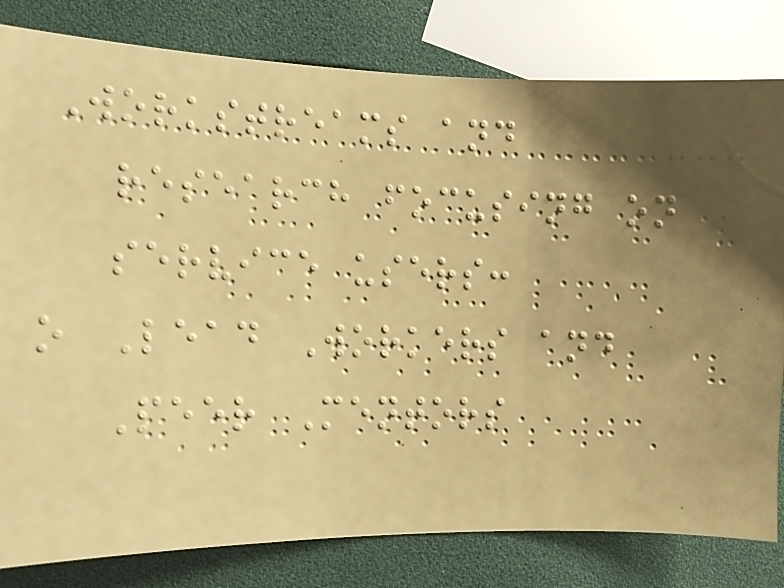Workstreams and
research focusing on
service users:
o Lead Workers and
Peer Mentors
